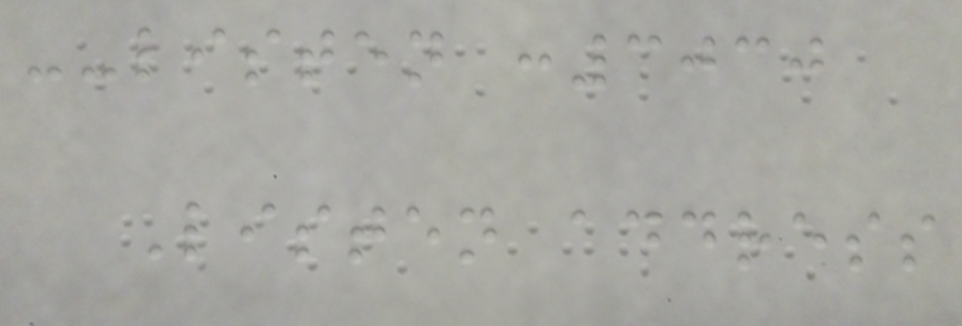--listen :3030
Listen address
